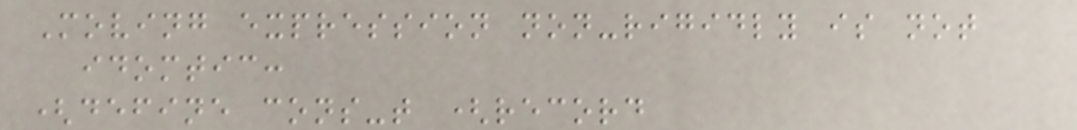Moving expression non-rigidly is not
idomtic:
(define cons-t (record
